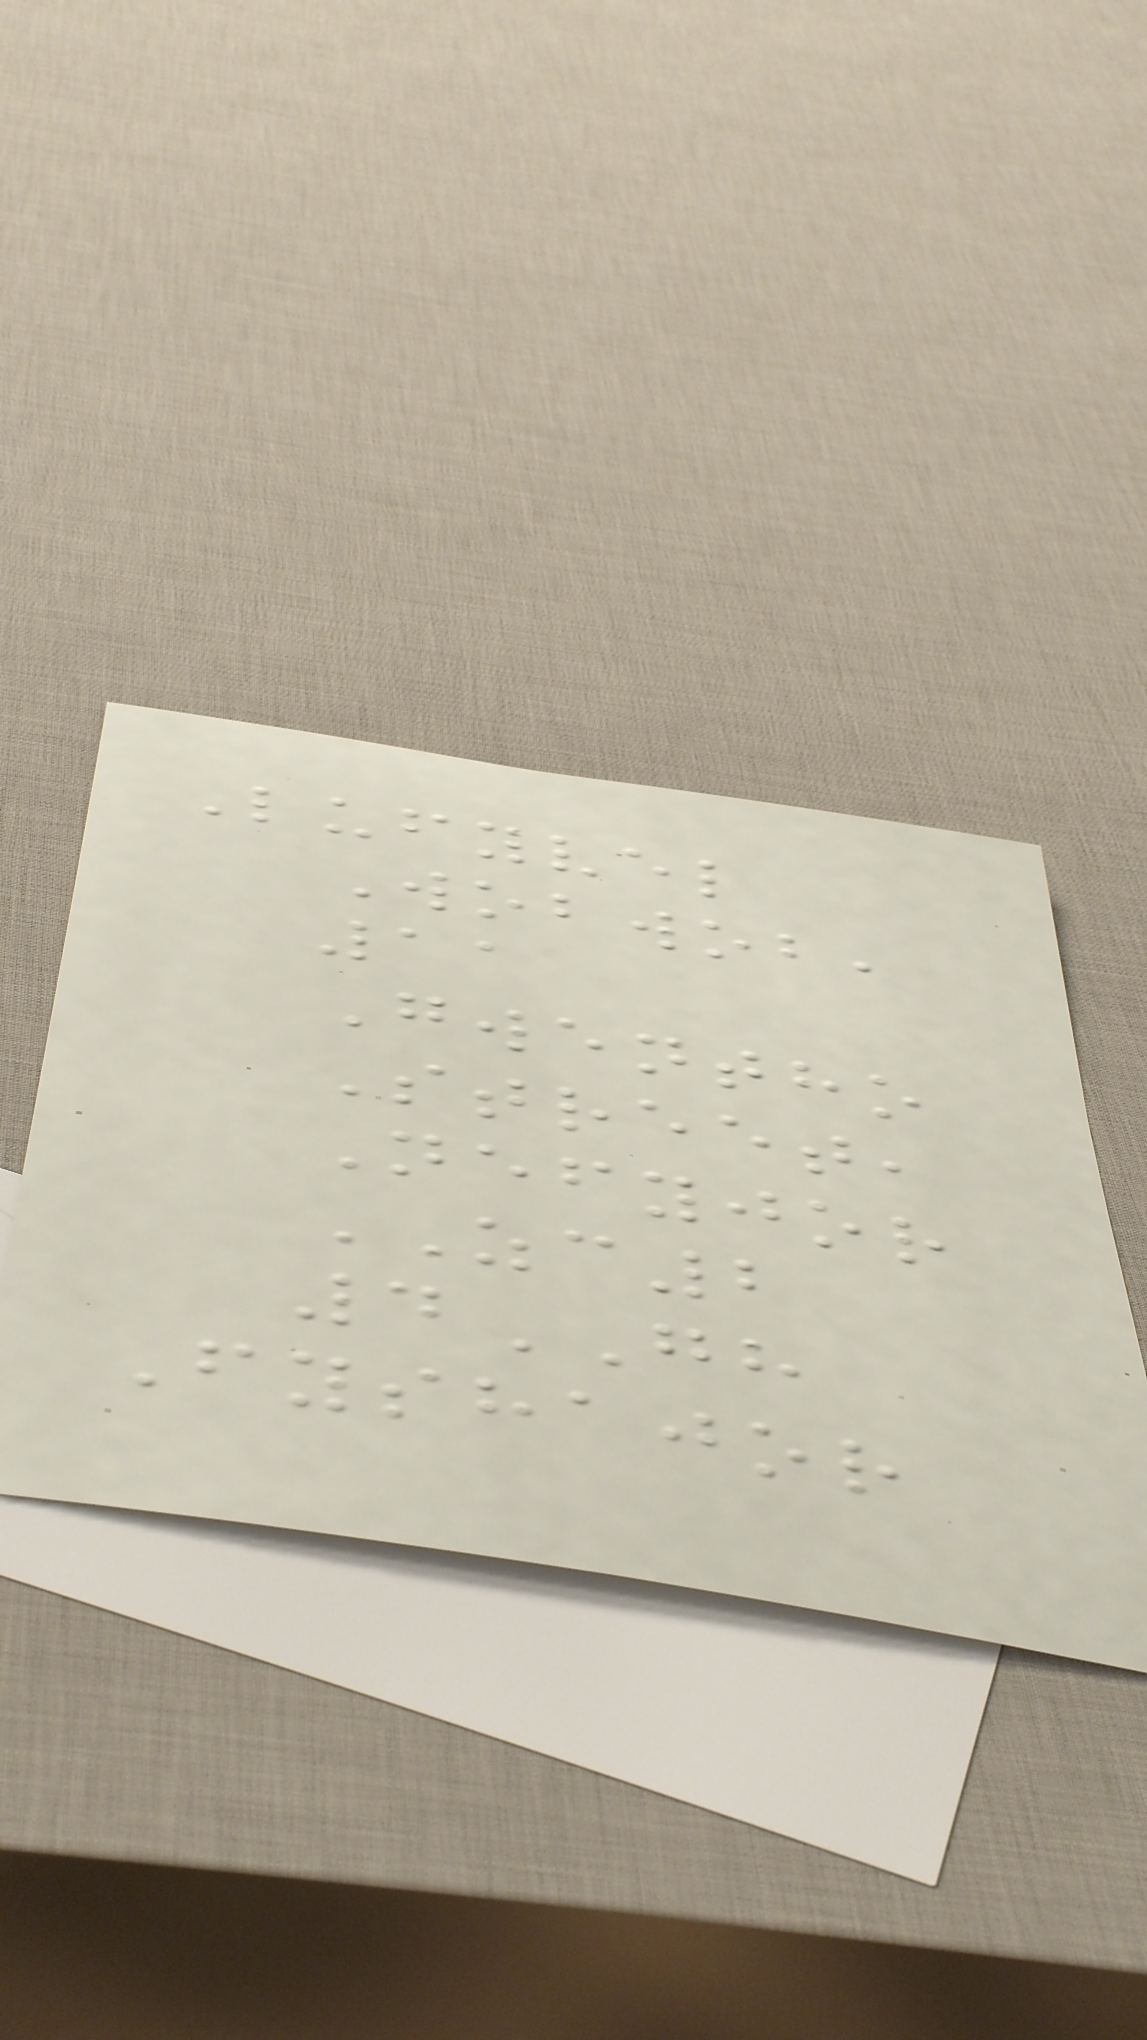Lufyvel
Wobwob,
11
Gwentho
Street,
Nefyjor
ZC2
4GH
Fyshajor
